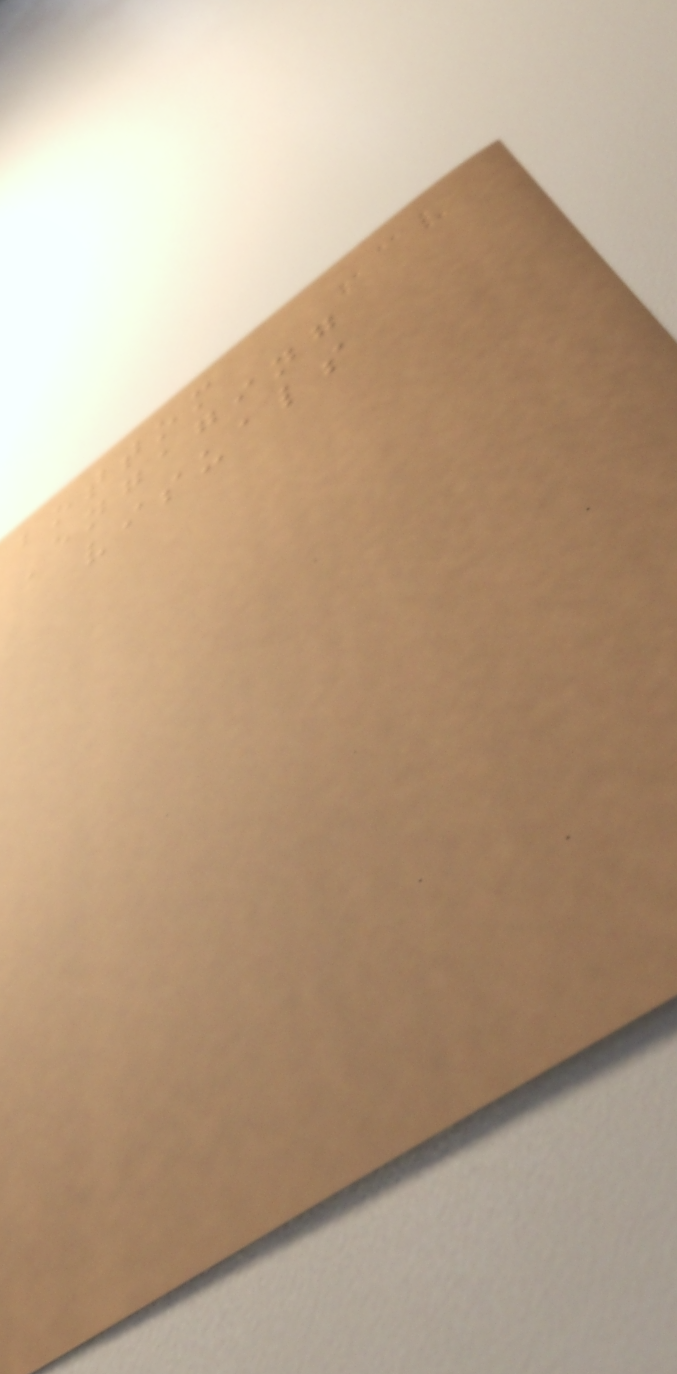bottom
Engaging
visuals
